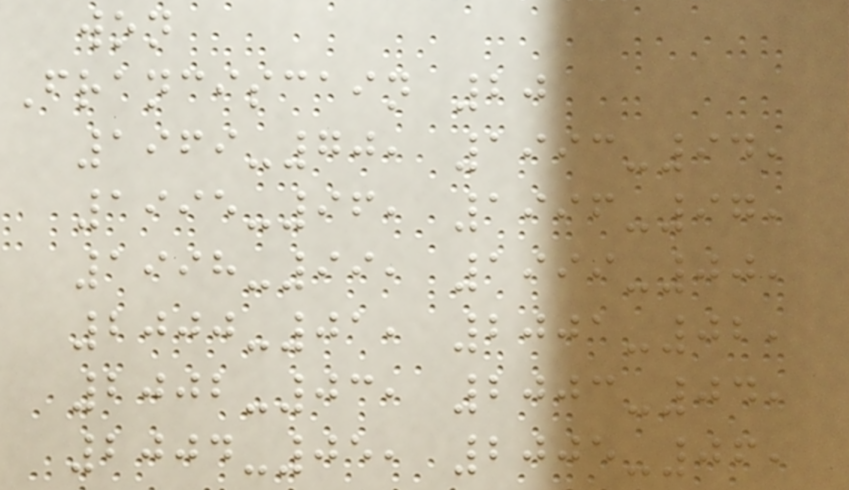won
Franciscain 20
1969-70, 1993-94,
1995-96, 1996-97,
1998-99, 1999-00,
2000-01, 2001-02,
2002-03, 2003-04,
2004-05, 2005-06,
